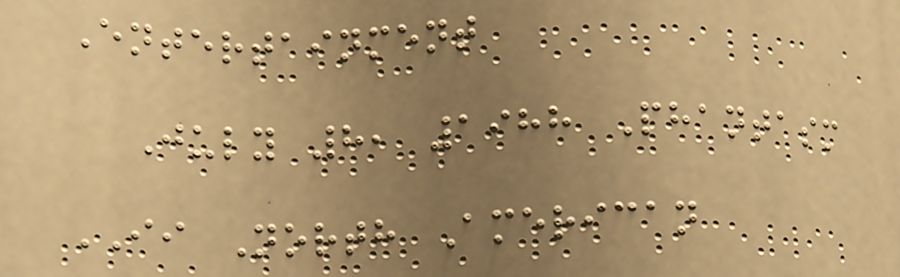Entertainment
July 8, 1988 Phantasm
II North American
